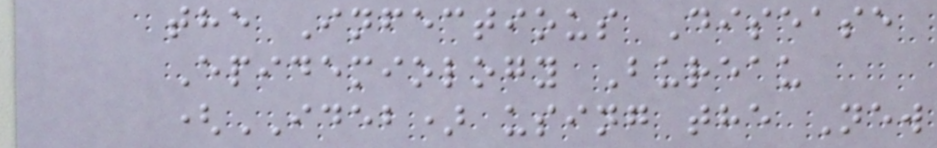the Infectious Disease
Epidemiology Bureau
(IDEB) using the New
